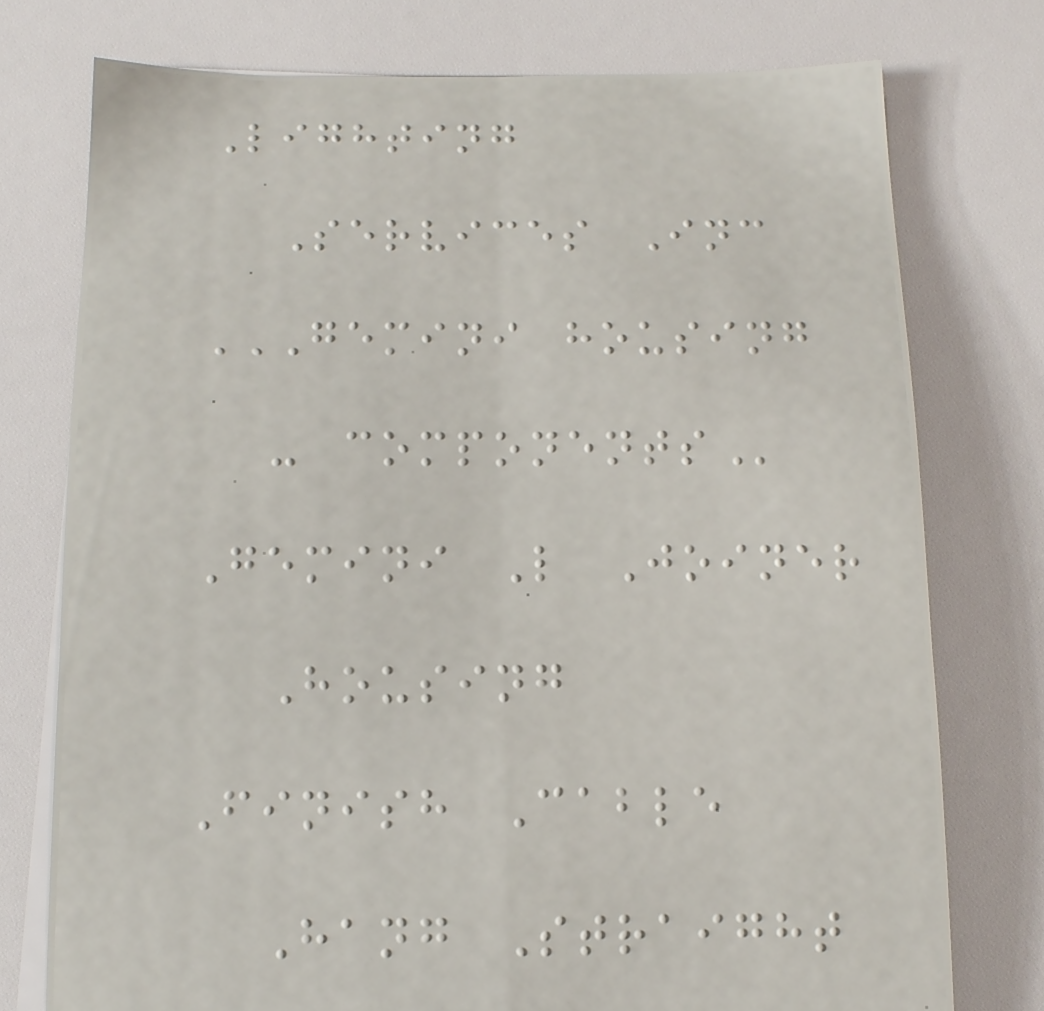Lighting
Services Inc
GEMINI HOUSING
- COMPONENTS
Gemini L Joiner
Housing
Finish Cable
Hang Straight
